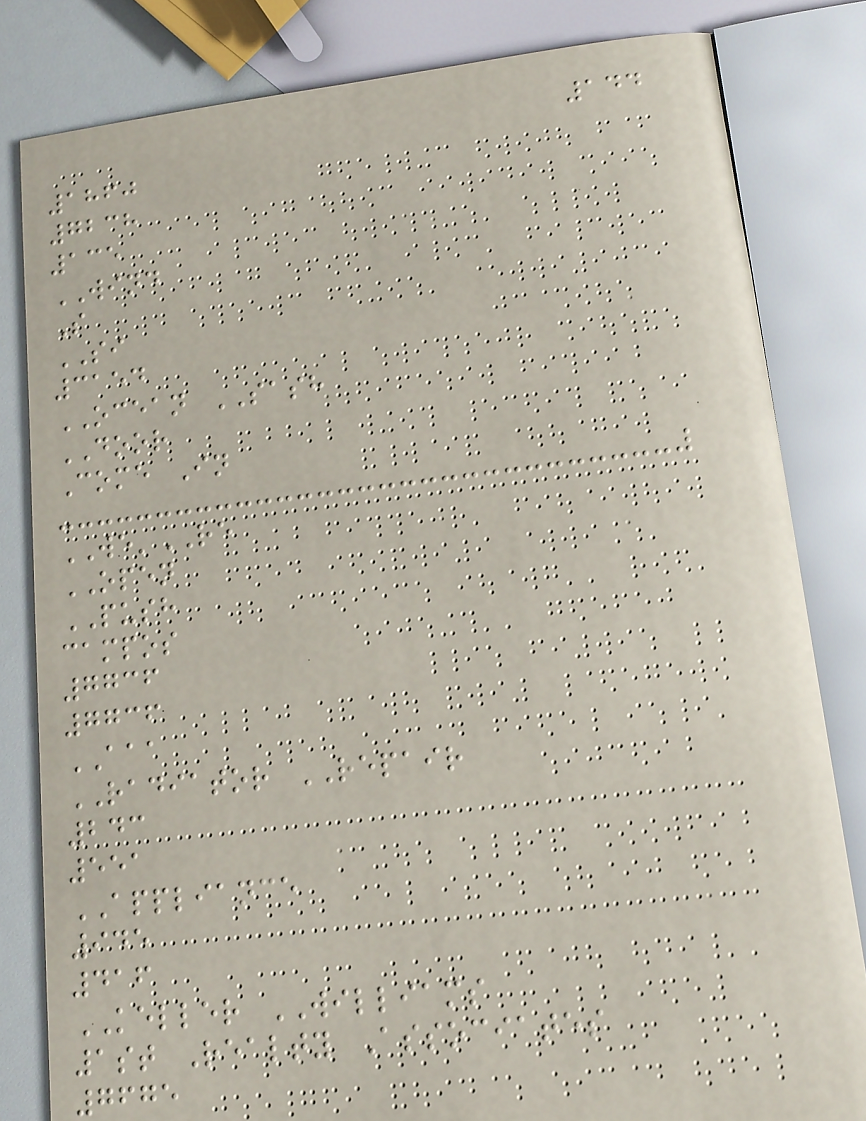144
1860
7238
135
WIND
S
SI
3154
OCEAN SASH
DOOR
Come In
WE'RE
OPEN
PUSH
campos
7736
7736
AAA
RADIATOR REPAIR
243
551
APPLIANCE
945
416
KELLER WILLIAMS
1st Realty Associates
7675
